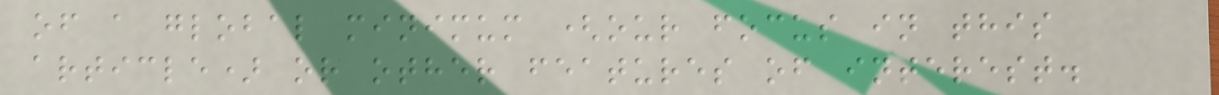of a global minimum (our focus in this
article) or other features of interest.
